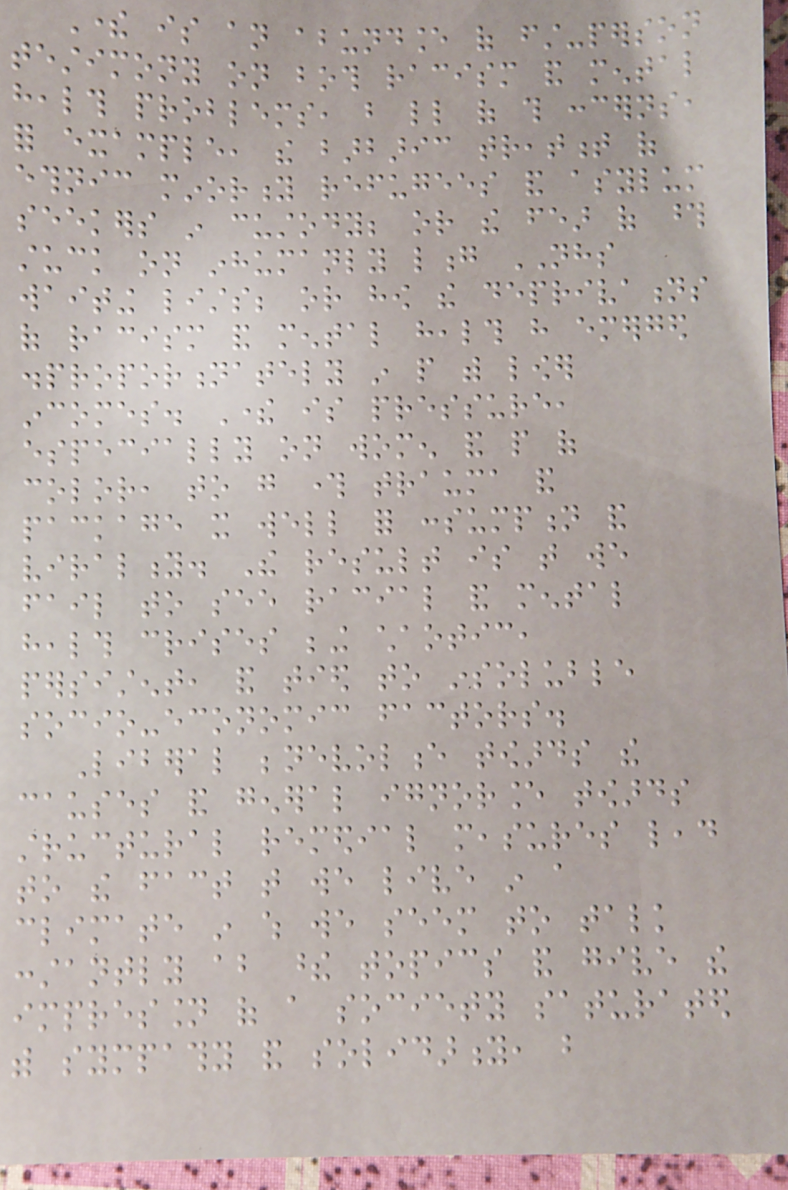There is an abundance of first-person
testimony on both racism and mental
health problems, but little of this concerns,
for example, the barbaric treatment of
ethnic minority refugees and asylum
seekers in custody; or the fear of those
stuck on inhumanly long NHS
waiting lists; or how the deprivations
of racism and mental health have emerged
disproportionately in people with lower
incomes. There is pressure,
especially on women and people of
color, to go through trauma and
package it well for consumption and
virality. The result is that we
fail to see racial and mental
health crises being chaotic,
persistent, and tied to insoluble
socio-economic factors.
Liberal benevolence towards the
causes and general ignorance towards
structural remedial measures lead
to the fact that we live in a
climate in which we seem to talk
constantly about these topics and give the
impression of a society saturated
with sympathy and solidarity, but
